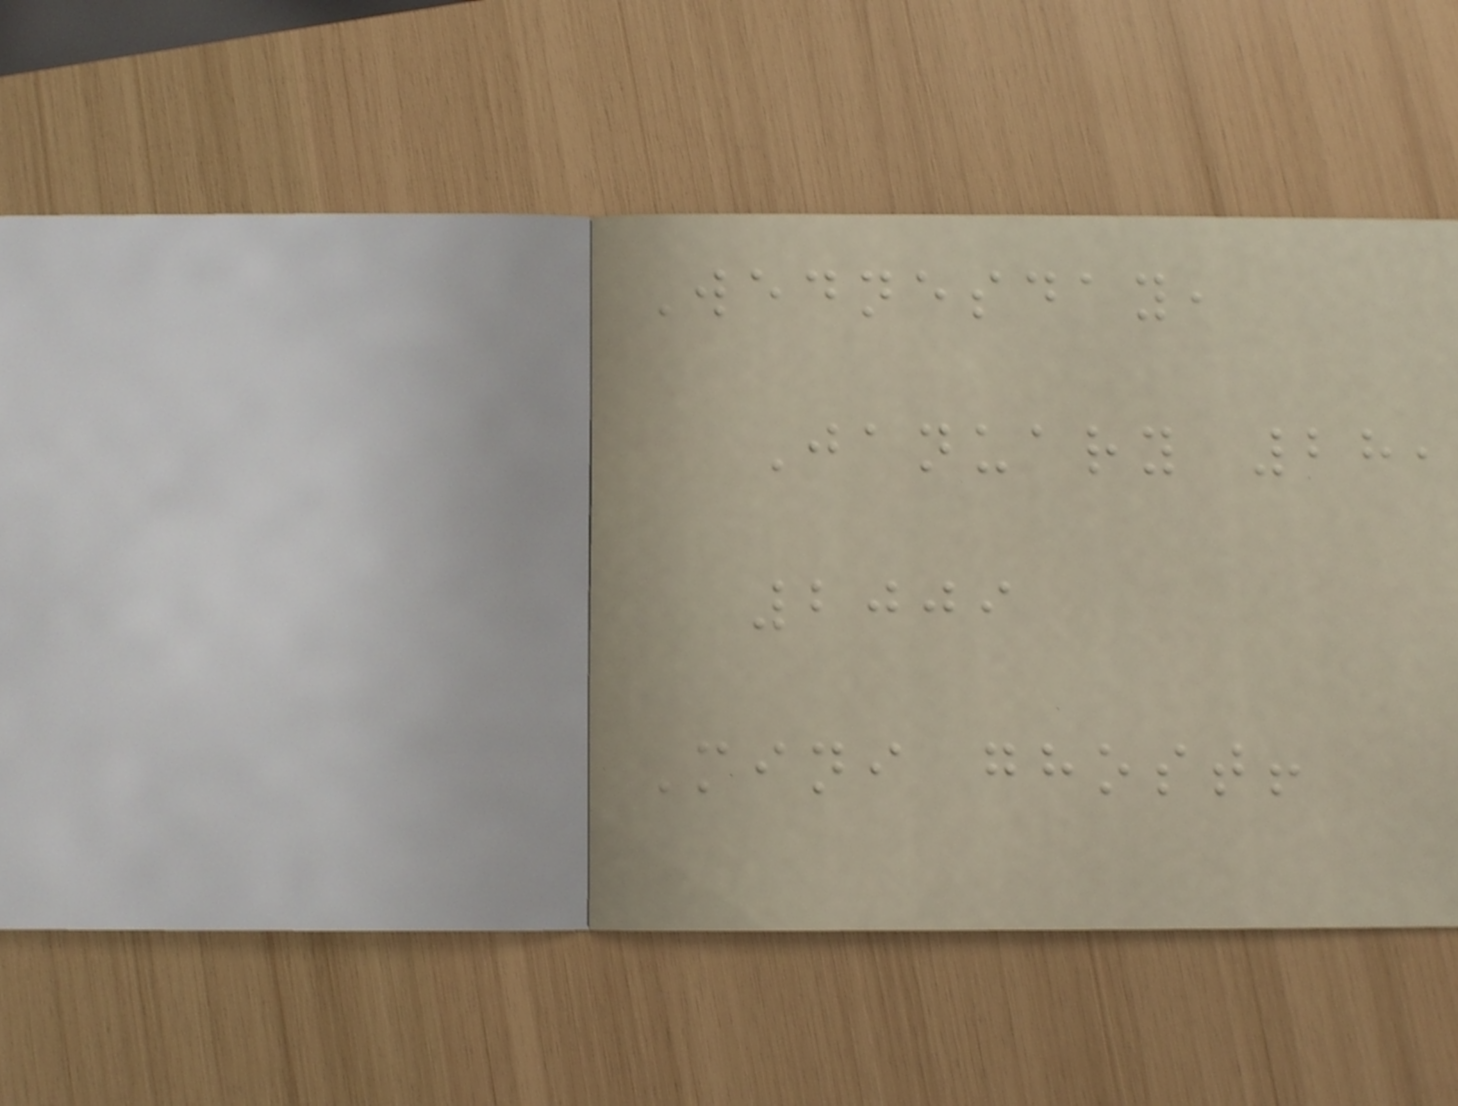Wednesday,
January 28,
2009
Mini ghost!
